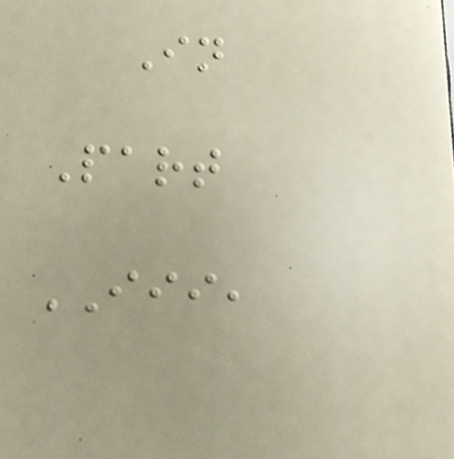In
Part
III,
